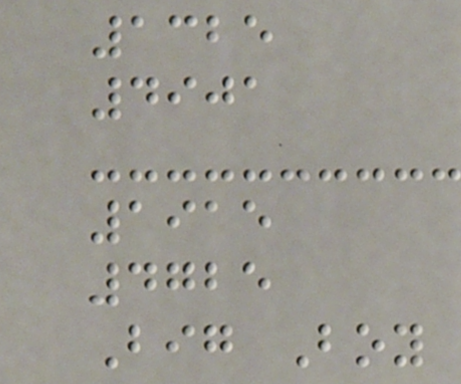1325
4901
1915
4725
Big Boy
